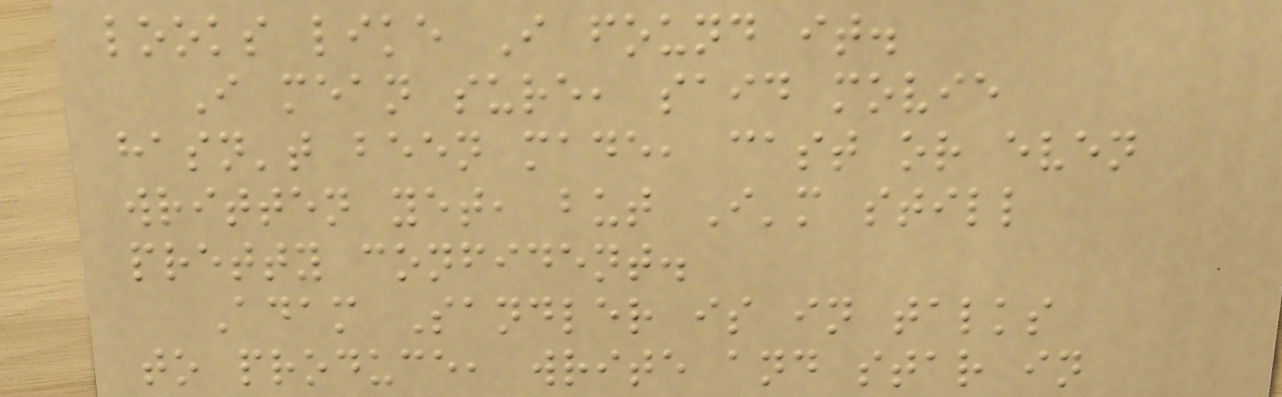looks like I found it.
I mean sure, said movie
hasn't been made, cast or even
written yet, but I'm still
pretty confident.
Adam Sandler is in talks
to produce, write and star in
